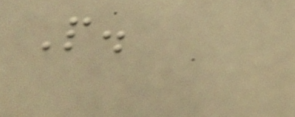P.
